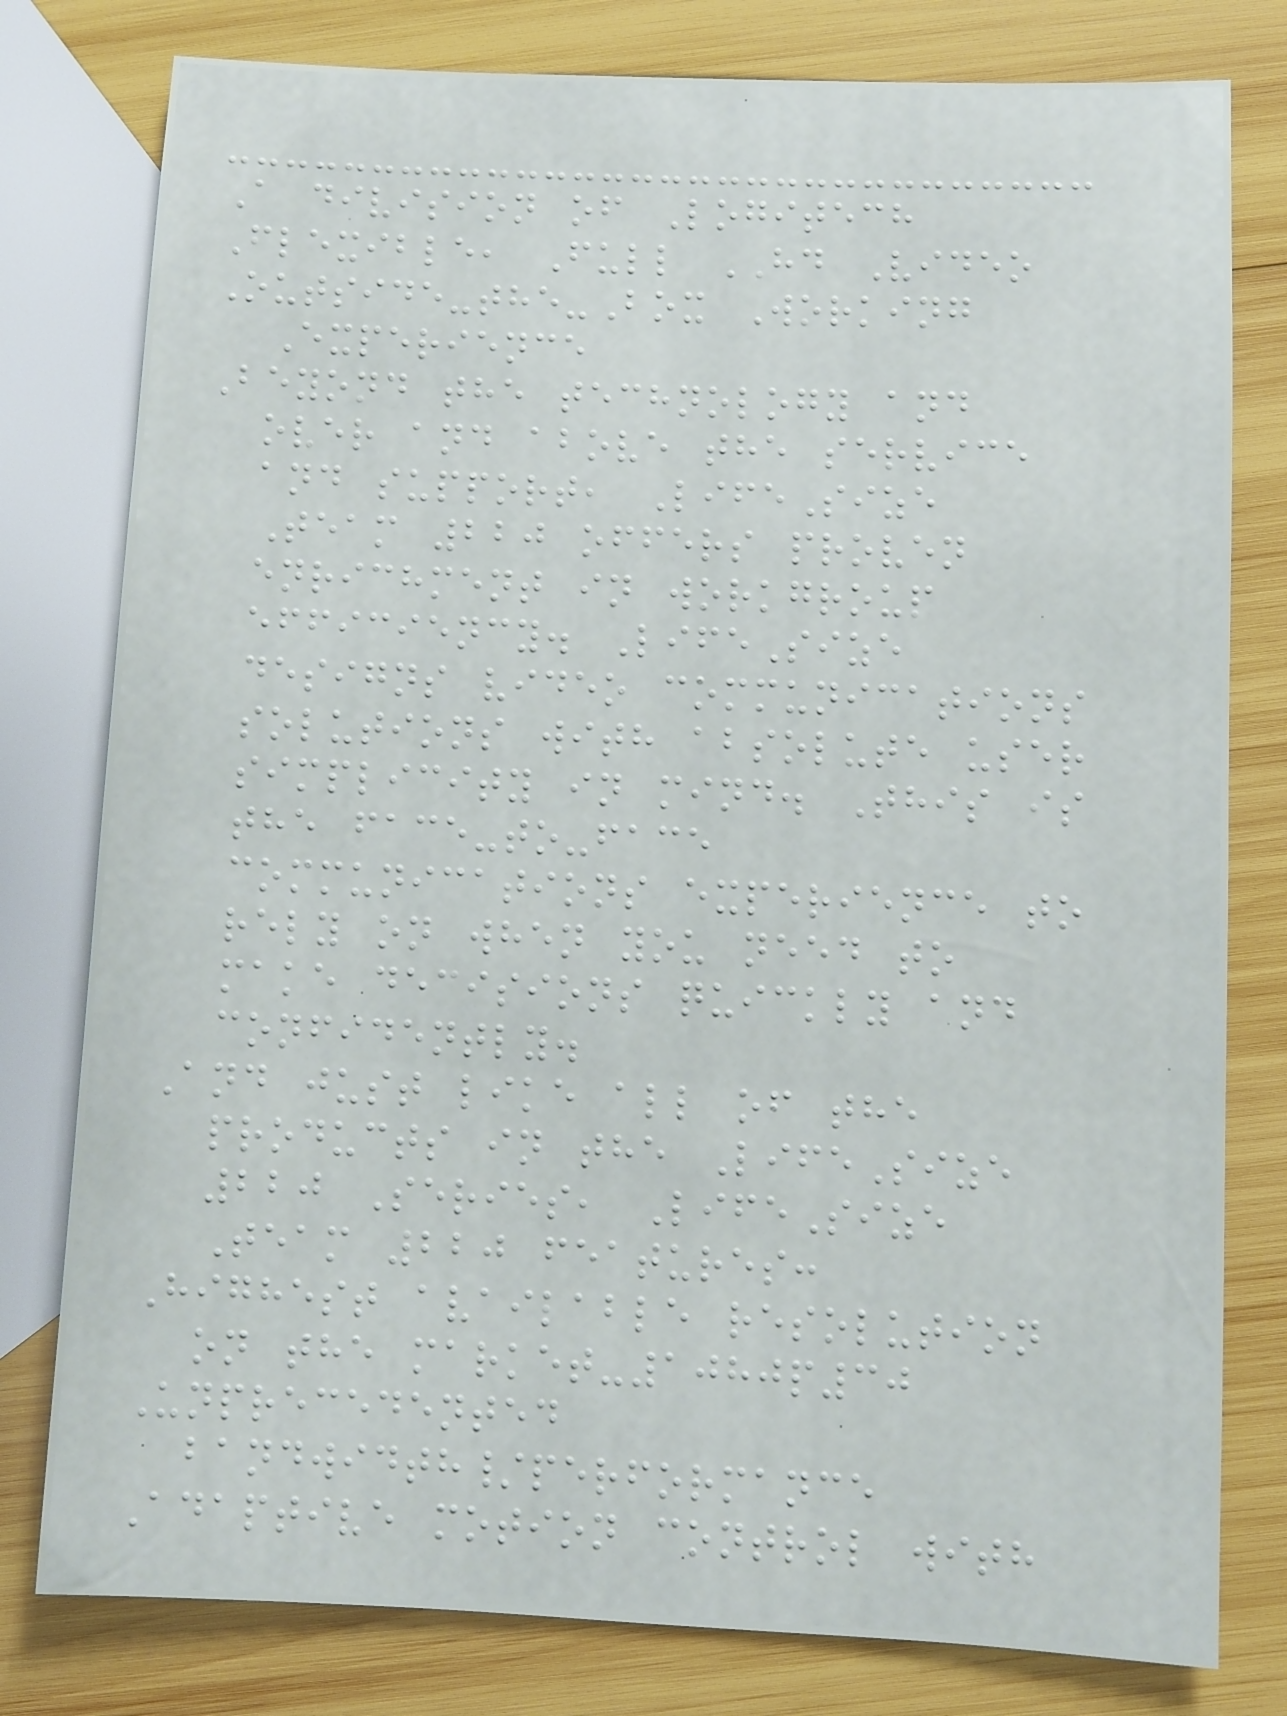A division of Logitech
Flexible, Full HD Video
Outside-the-Box Working
Experience
Beyond the technology and
over and above the service
and support, LifeSize
Team 220 offers proven
enrichment in workgroup
efficiency. LifeSize
designs video communications
solutions with absolute user
simplicity in mind. This is
the face-to-face
communications experience to
rely on when you need to
make decisions quickly and
confidently.
And just like all of the
products in the LifeSize
220 Series, LifeSize
Team 220 features:
Highest available resolution
on the market-1080p30
Unprecedented
bandwidth/performance
Adaptive motion control with
